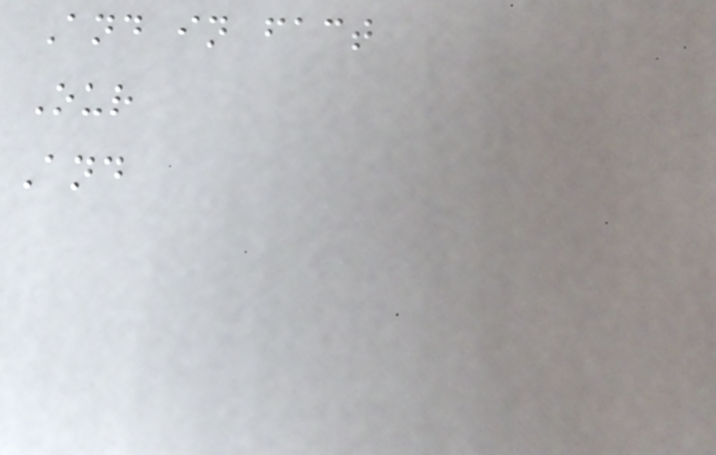And in fact
Our
And
